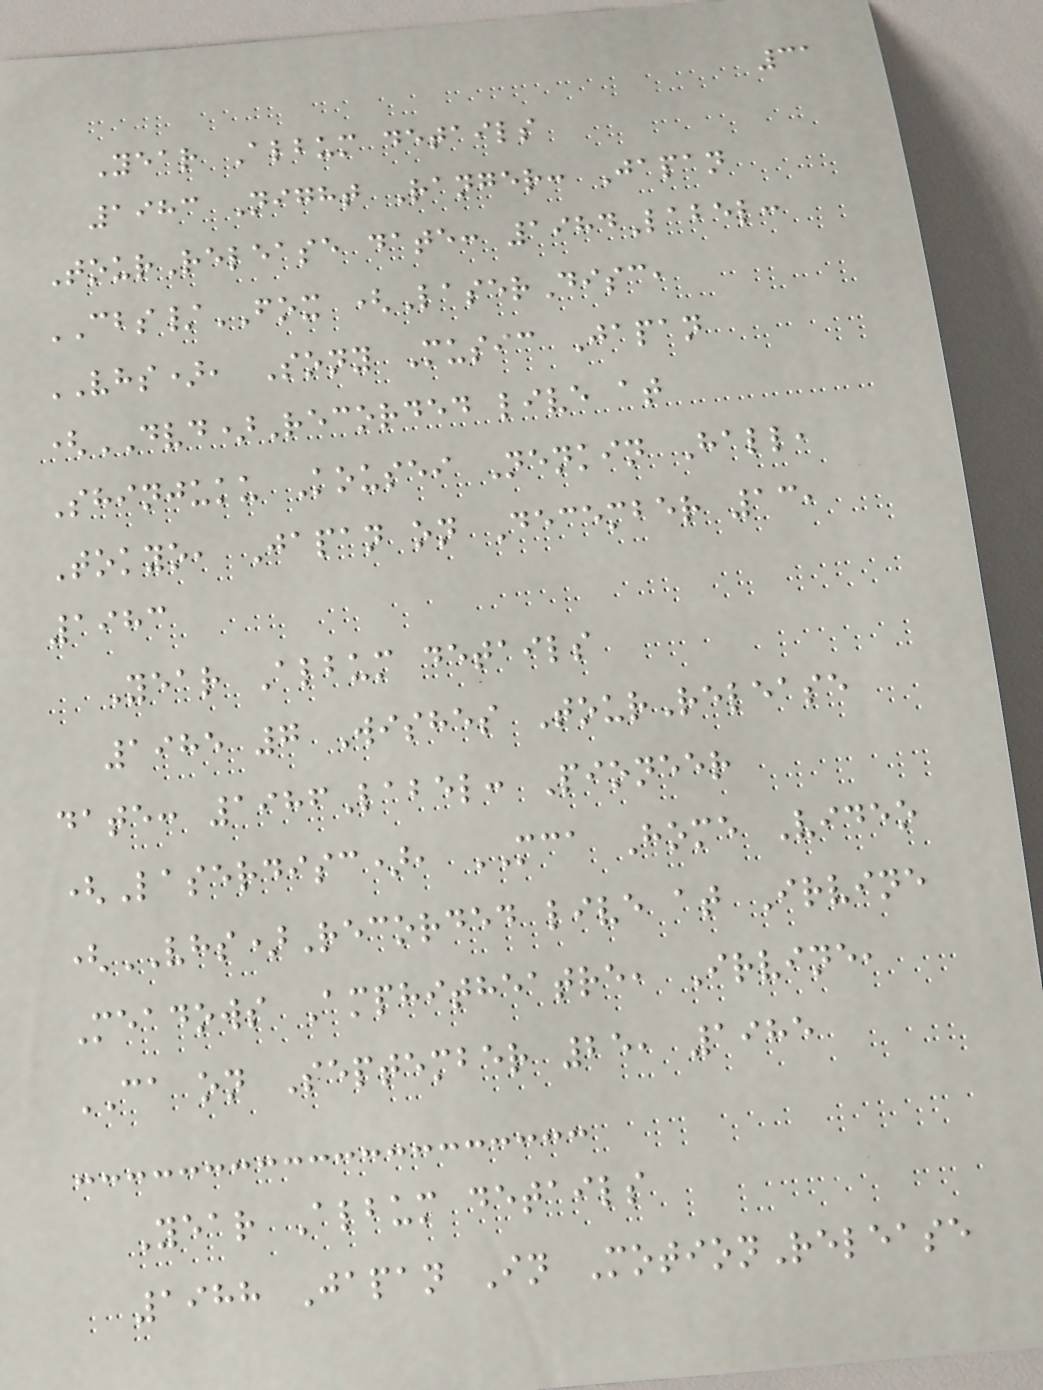31
Year Album details
1983 Night Ranger: Japan
TourRelease date: 1984Label:
CBS/FOX (LaserDisc,
VHS), Sony Music Japan
(DVD)Recorded live at
Shinjuku Kousei Nenkin Hall,
Tokyo, Japan on December 13,
1983
Year Album details
1985 7 Wishes TourRelease
date: 1986Label: Pioneer
(Laserdisc), MCA Home Video
(VHS)Recorded live at Irvine
Meadows Amphitheatre, Irvine,
CA on September 25, 1985
Year Album details
1988 Japan In MotionRelease
